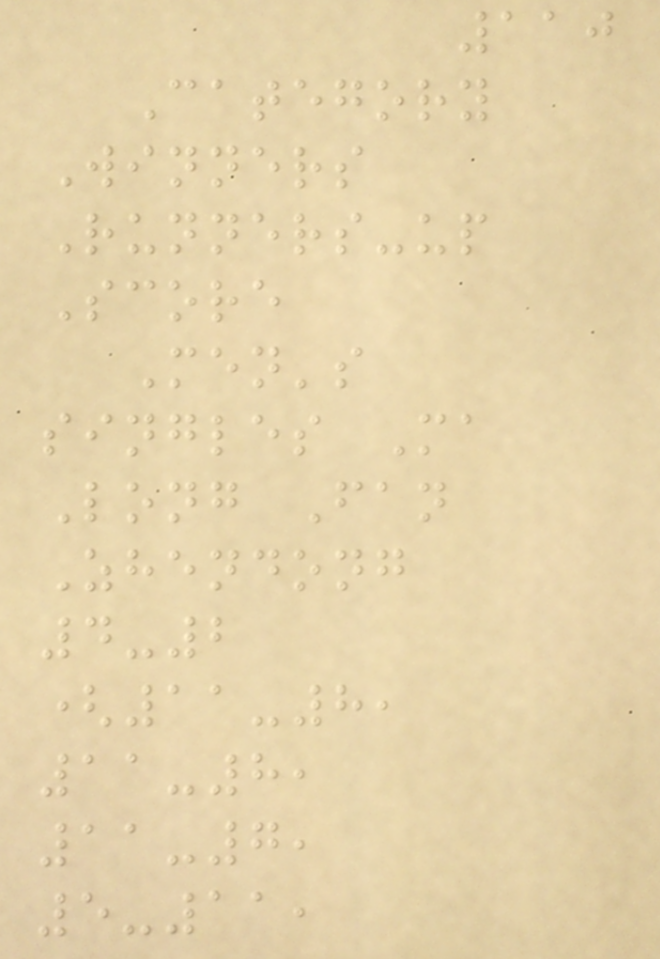110
Category
Winners
Runners-up
Score
Men's
singles Ma
Long Fan
Zhendong
4-2
(11-8,
11-8,
11-7,
5-11,
